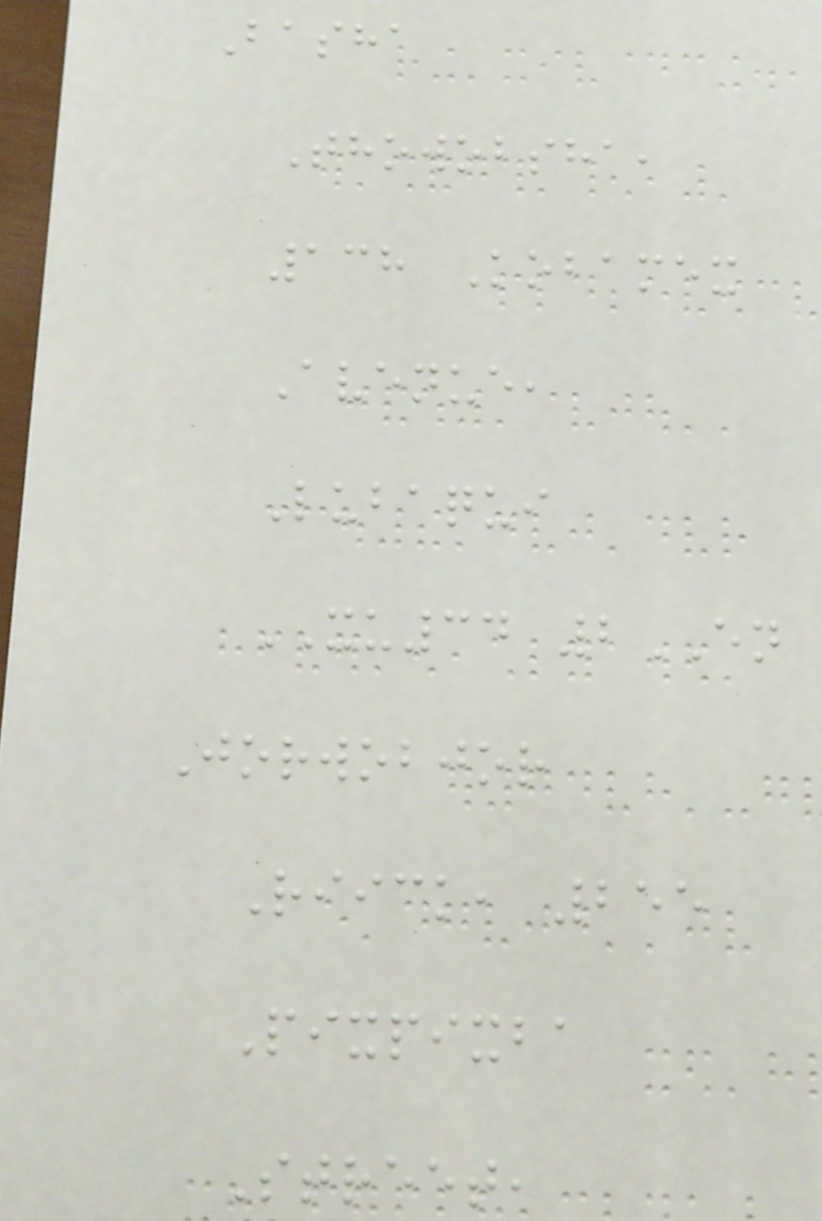Basha
Thowobsha,
138 Kobamex
Avenue,
Lubaqui
XU34 2EN
Jorwobjor
Riick, 255
Pixpixba
Street,
